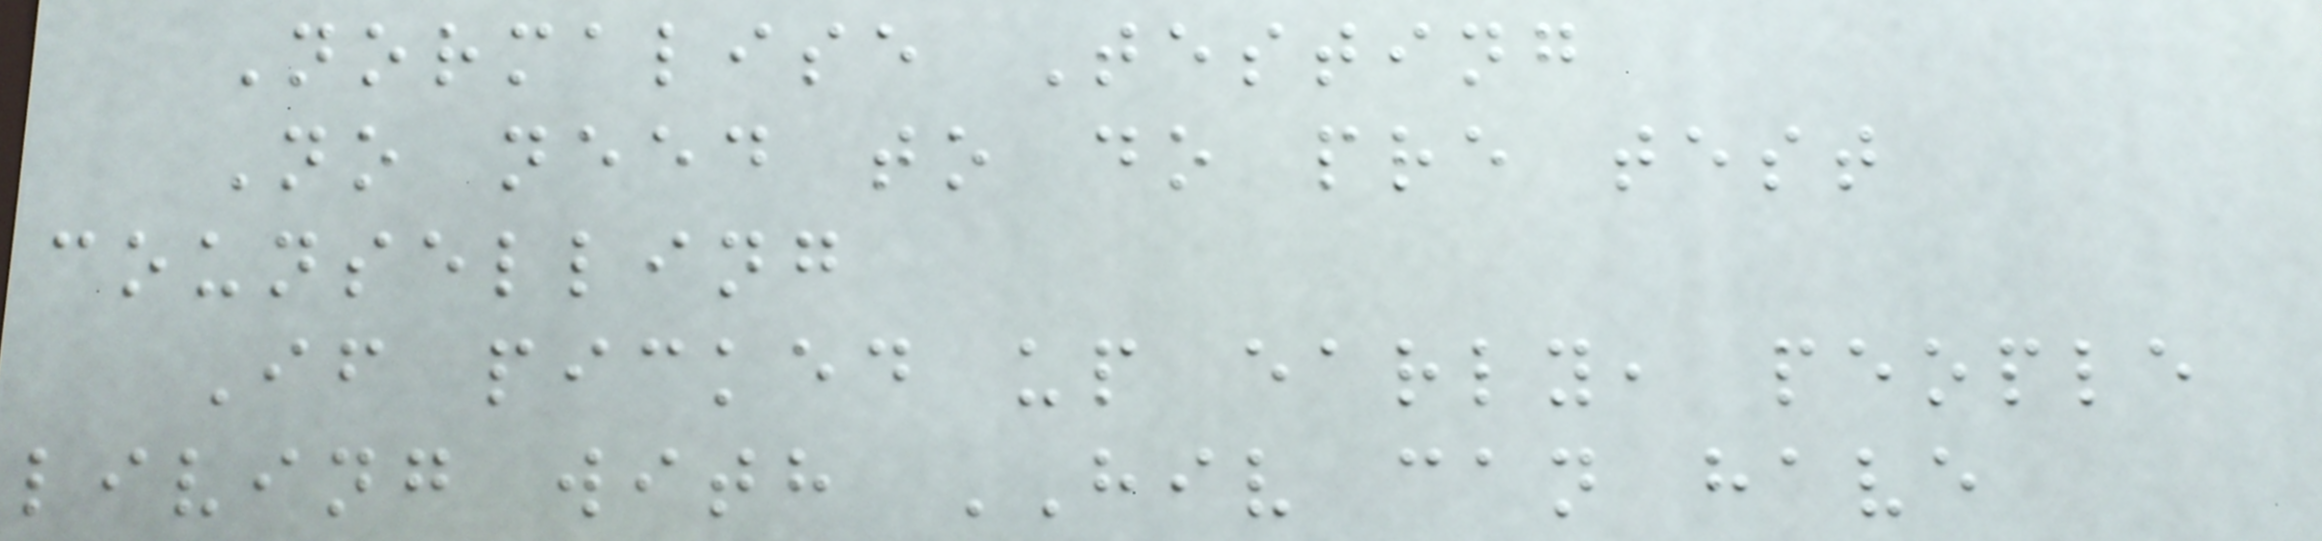Normalise Testing
No need to do pre test
counselling
If picked up early, people
living with HIV can have
